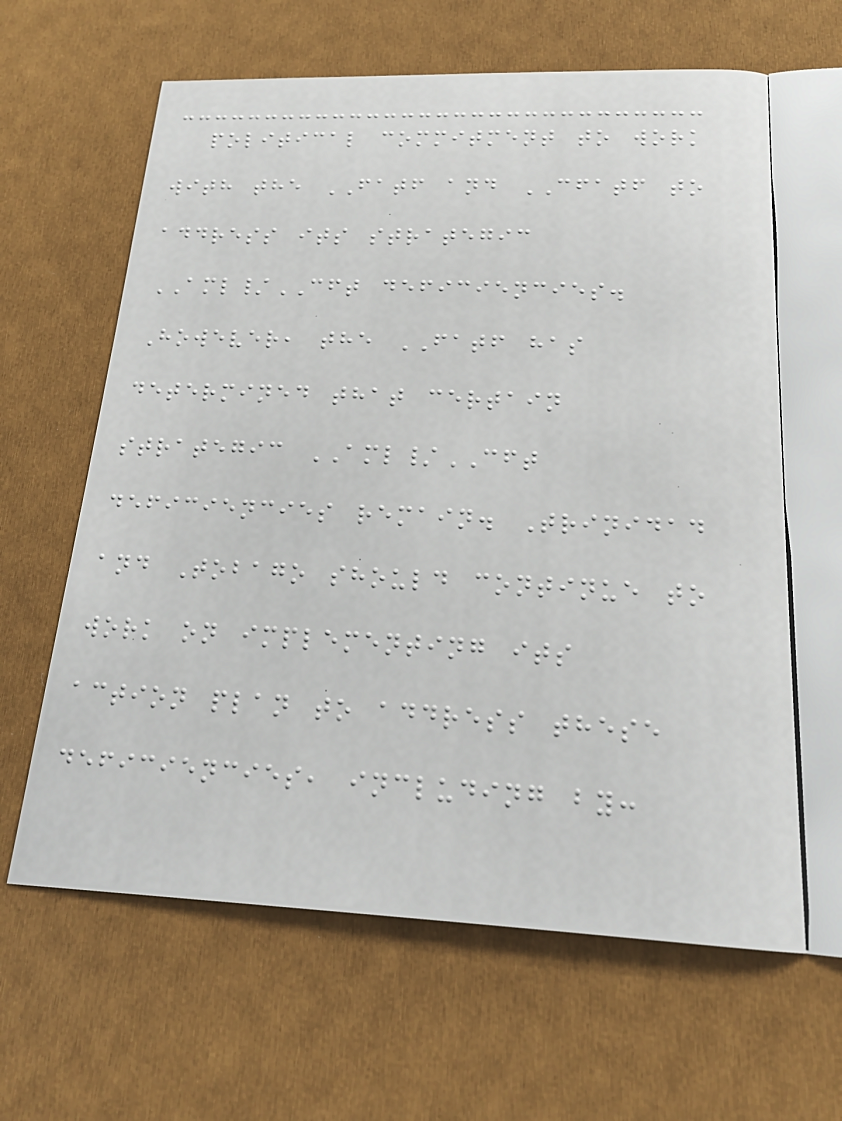political commitment to work
with the FATF and CFATF to
address its strategic
AML/CFT deficiencies.
However, the FATF has
determined that certain
strategic AML/CFT
deficiencies remain. Trinidad
and Tobago should continue to
work on implementing its
action plan to address these
deficiencies, including by:
